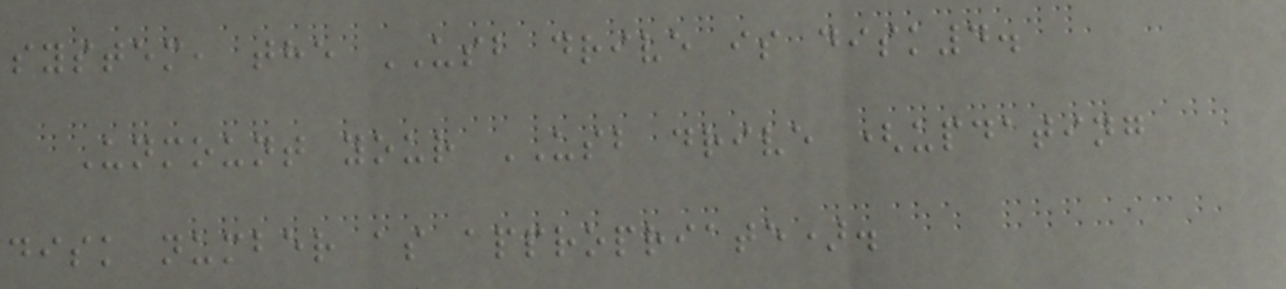system, the USB drive is disk4.
Unmount your USB drive (updating
disk number as appropriate).
